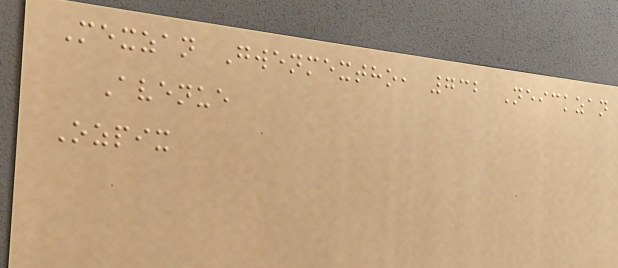Mexzan Gwenmextho, 732 Neickzan
Avenue
Ozpix
